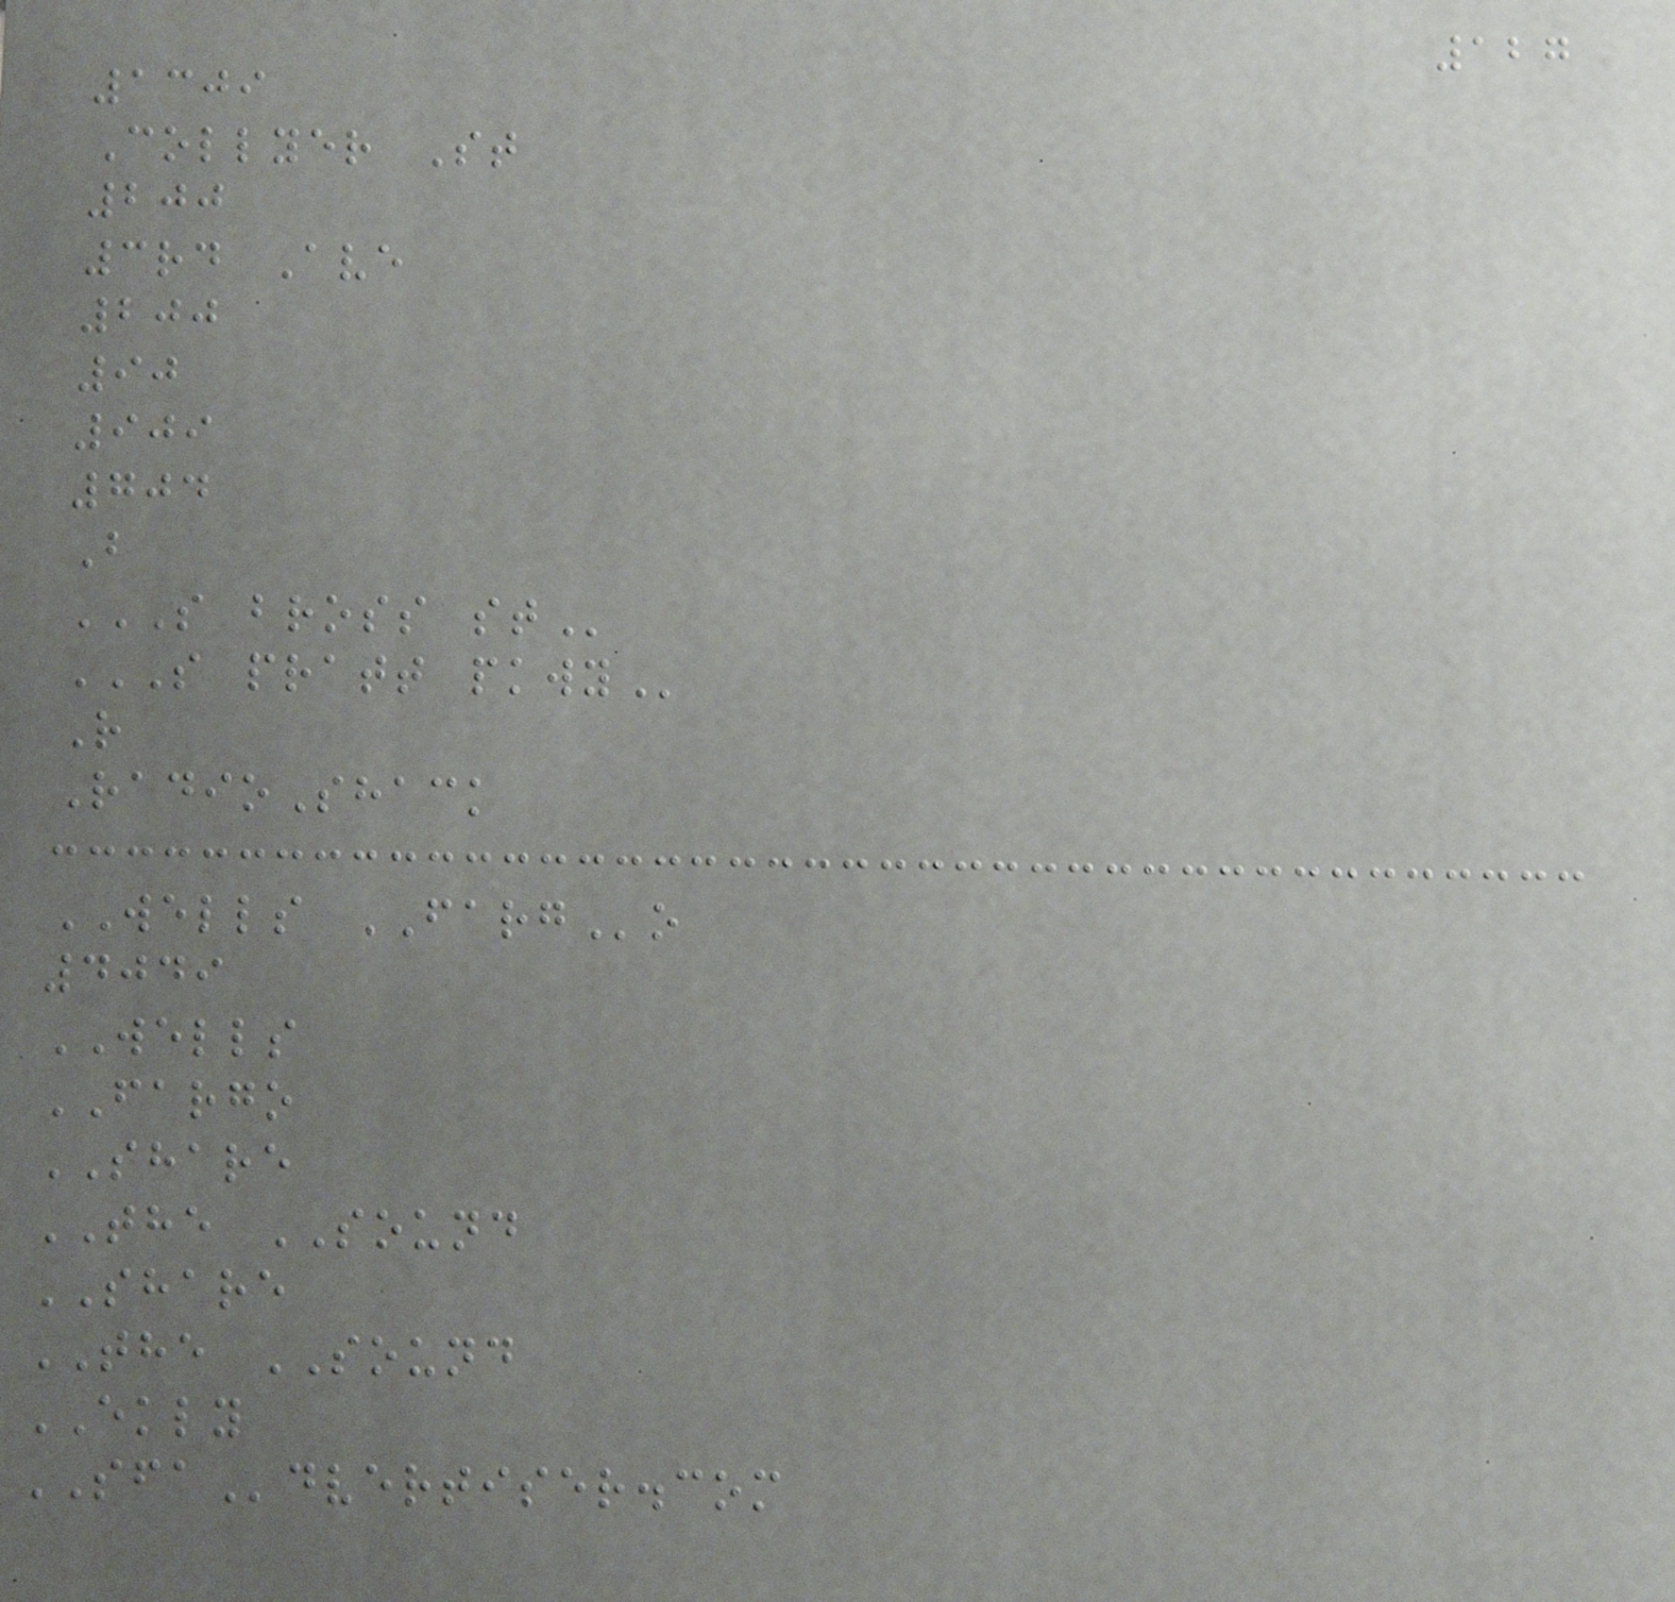127
1309
Collyer St
200
3rd Ave
200
90
909
704
B
S BROSS ST
S PRATT PKWY
R
RadioShack
WELLS FARGo
4049
WELLS
FARGO
SHARE
THE SOUND
SHARE
THE SOUND
EKLY
SFAdvertiser.com
